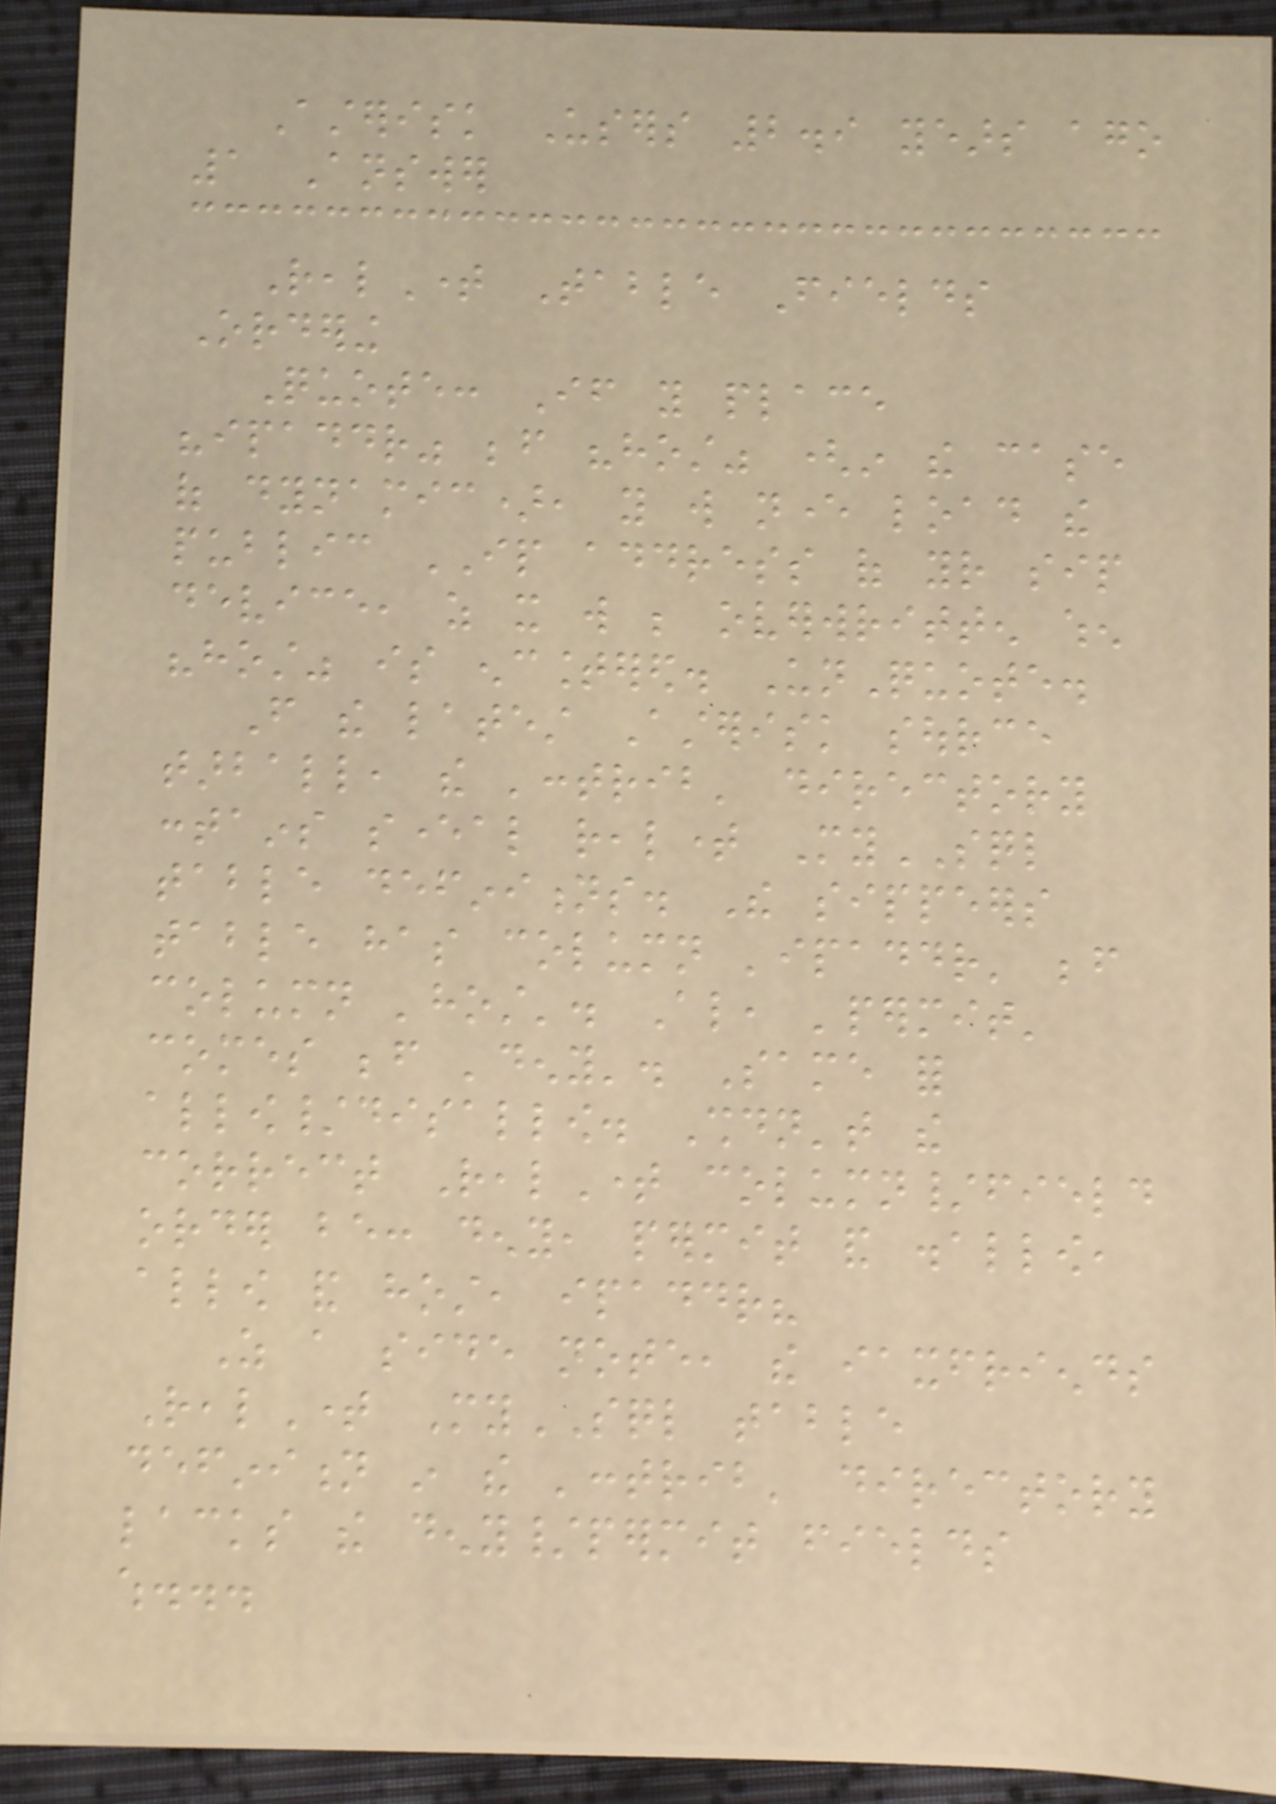Asterisk Users 2.9 years ago
1 Answer
RealTime Table Fields
Ordering
Quote: If you place
"ipaddr" before "host" (in the case
of dynamic), you will never load the
public IP address of your sip
device, as it will be overwritten when
"host" is encountered. UnQuote.
From the latest Asterisk source
tarball, the 'contrib' directory
contains several realtime MySQL
table definitions. The sippeers
table has column 'ipaddr' before
column 'host'. Also, 'permit'
comes before 'deny'. Same for
allow/disallow. Shouldn't the
correct RealTime column/field
order be: deny, permit and disallow,
allow and host, ipaddr?
As a side note, the iaxfriends
RealTime MySQL table
definition in the 'contrib' directory
lacks the deny/permit fields
which...
